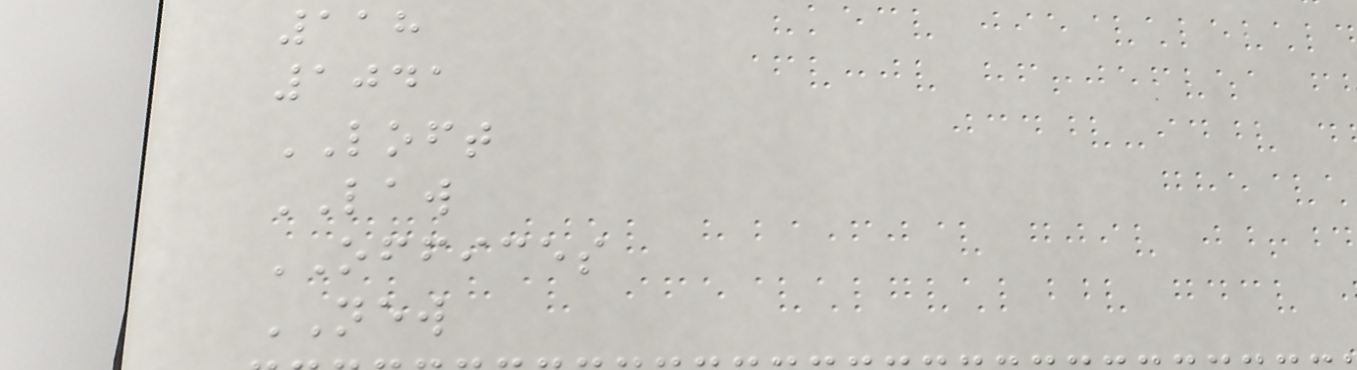118
1041
LOFT
LAW
OFFICES
NEW
